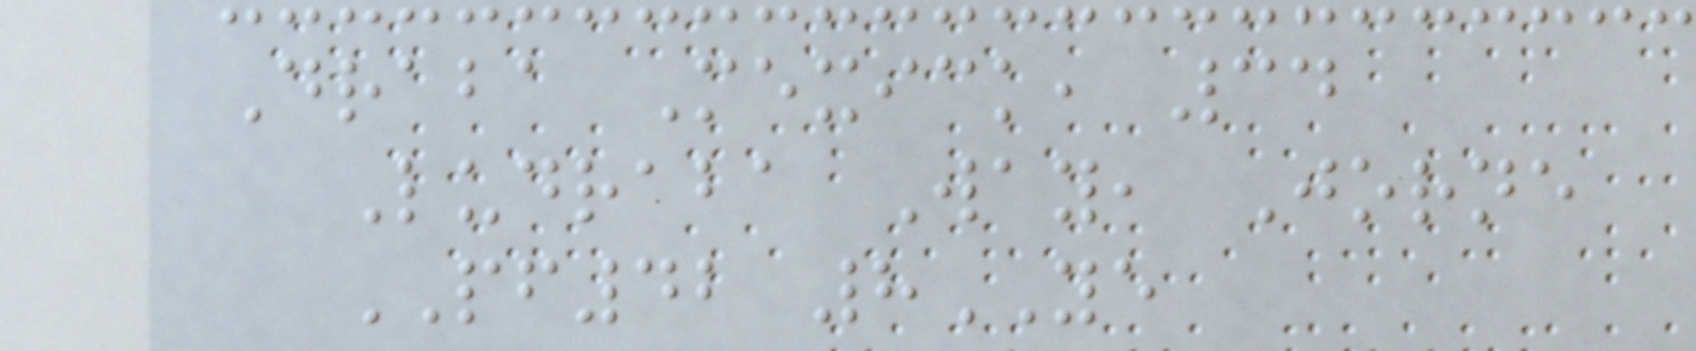Draba Mexick, 34
Ludraba Way, Jorne
PF42 8YE
